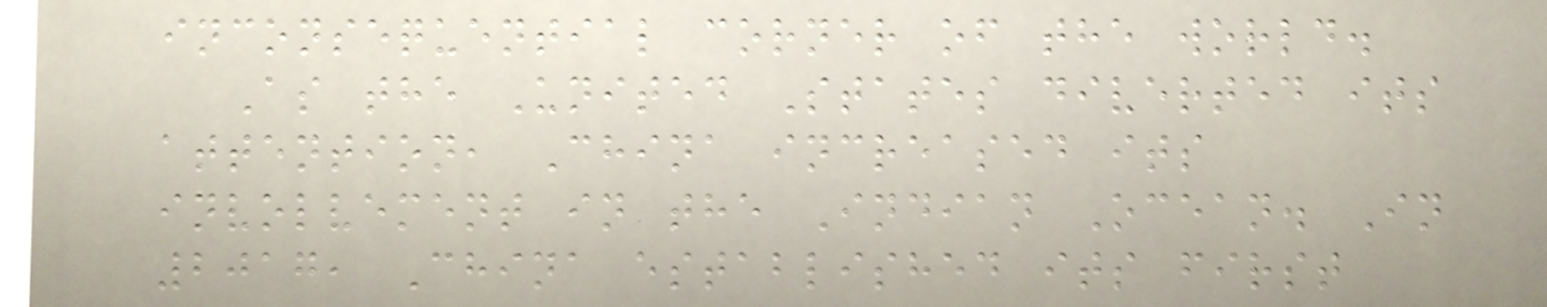inconsequential corner of the world.
As the United States diverted its
attention, China increased its
involvement in the Indian Ocean. In
2017, China established its first
